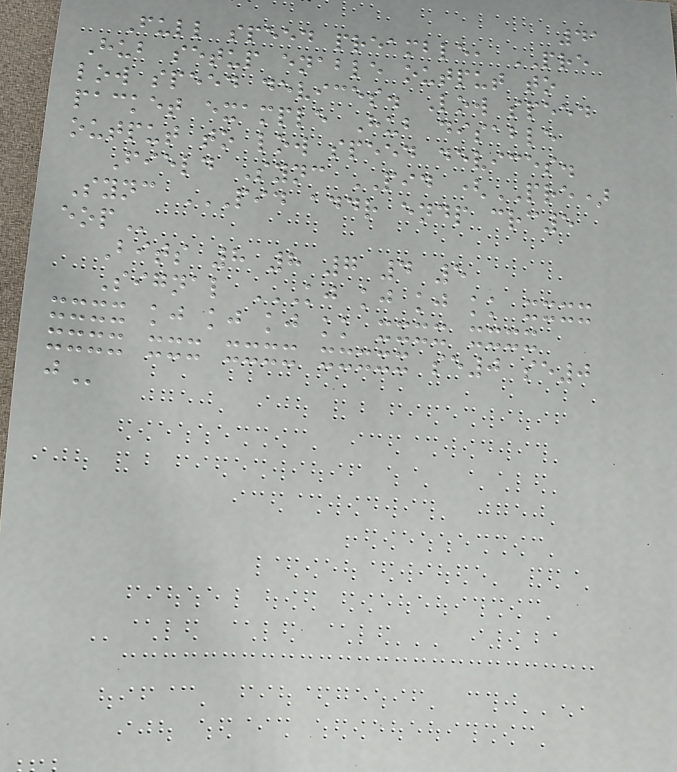41
Full speed preamble, PRE
Hub setup enable output to
low speed devices. Low speed
packet example Hub disable
output to low speed devices.
Field Sync PID (PRE)
Sync PID ADDR ENDP CRC5
EOP
Bits 8 8 7 4 5
Signal KJ KJ KJ KK XXXX
XXXX KJ KJ KJ KK XXXX XXXX
XXXX XXX XXXX XXXXX SE0 SE0
J
